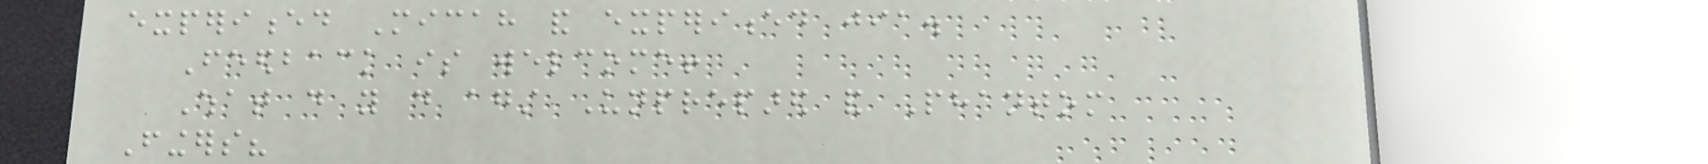experienced Micah and experienced jia.
Feedback is welcome!
What do you do against Unprepared and Phantom
Fingers?
